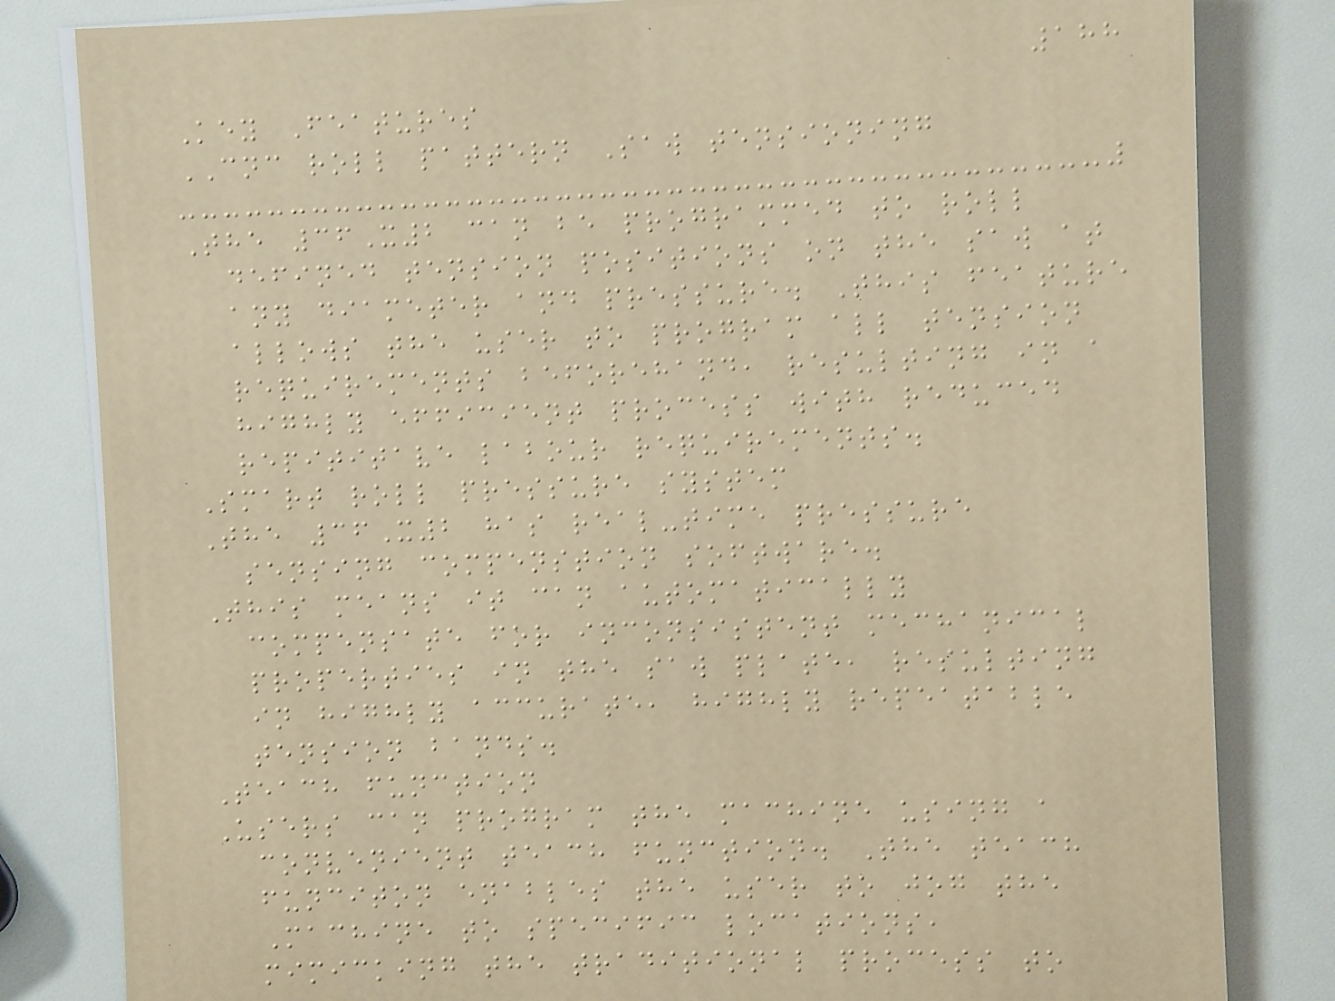188
Key Features
CNC roll pattern Saw tensioning
The 36X2 can be programmed to roll
defined tension positions on the saw at
any diameter and pressure. This feature
allows the user to program all tension
requirements beforehand, resulting in a
highly efficient process with reduced
repititave labour requirements.
Smart roll pressure system
The 36X2 has real-time pressure
sensing compenstion software.
This means it can automatically
compensate for inconsistent mechanical
properties in the saw plate, resulting
in highly accurate, highly repeatable
tension bands.
Teach function
Users can program the machine using a
convenient teach function. The teach
funciton enables the user to jog the
Machine to specific locations,
mimicking the traditional process to
